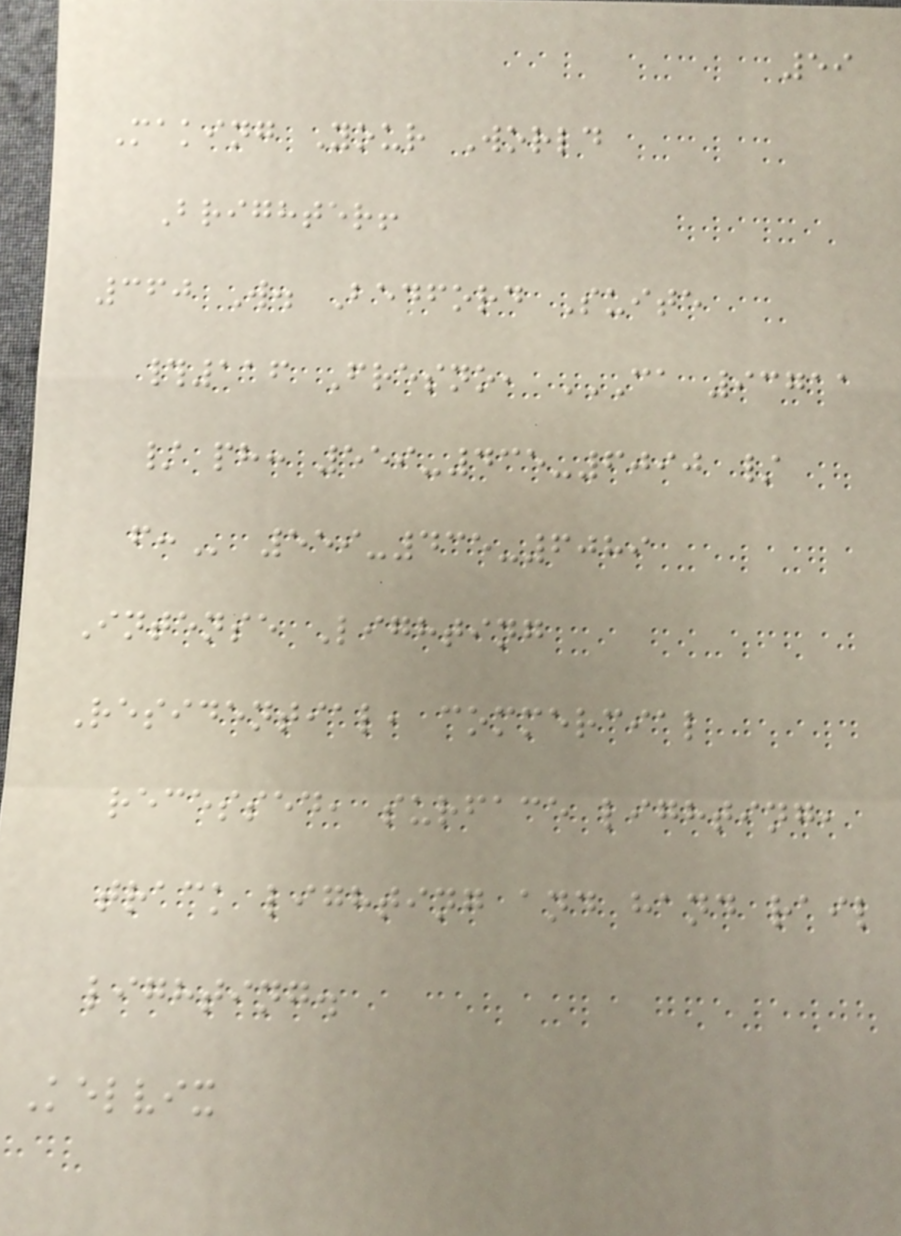59
Making Your World
Brighter!
360 W. Bedford Suite
#116 Fresno, CA 93711
/ PH: 559-435-6090 /
F: 559-435-6089
Intense Lighting
Residential, commercial
recessed, surface lighting,
track lighting and hand rail
lighting.
Kelvix
